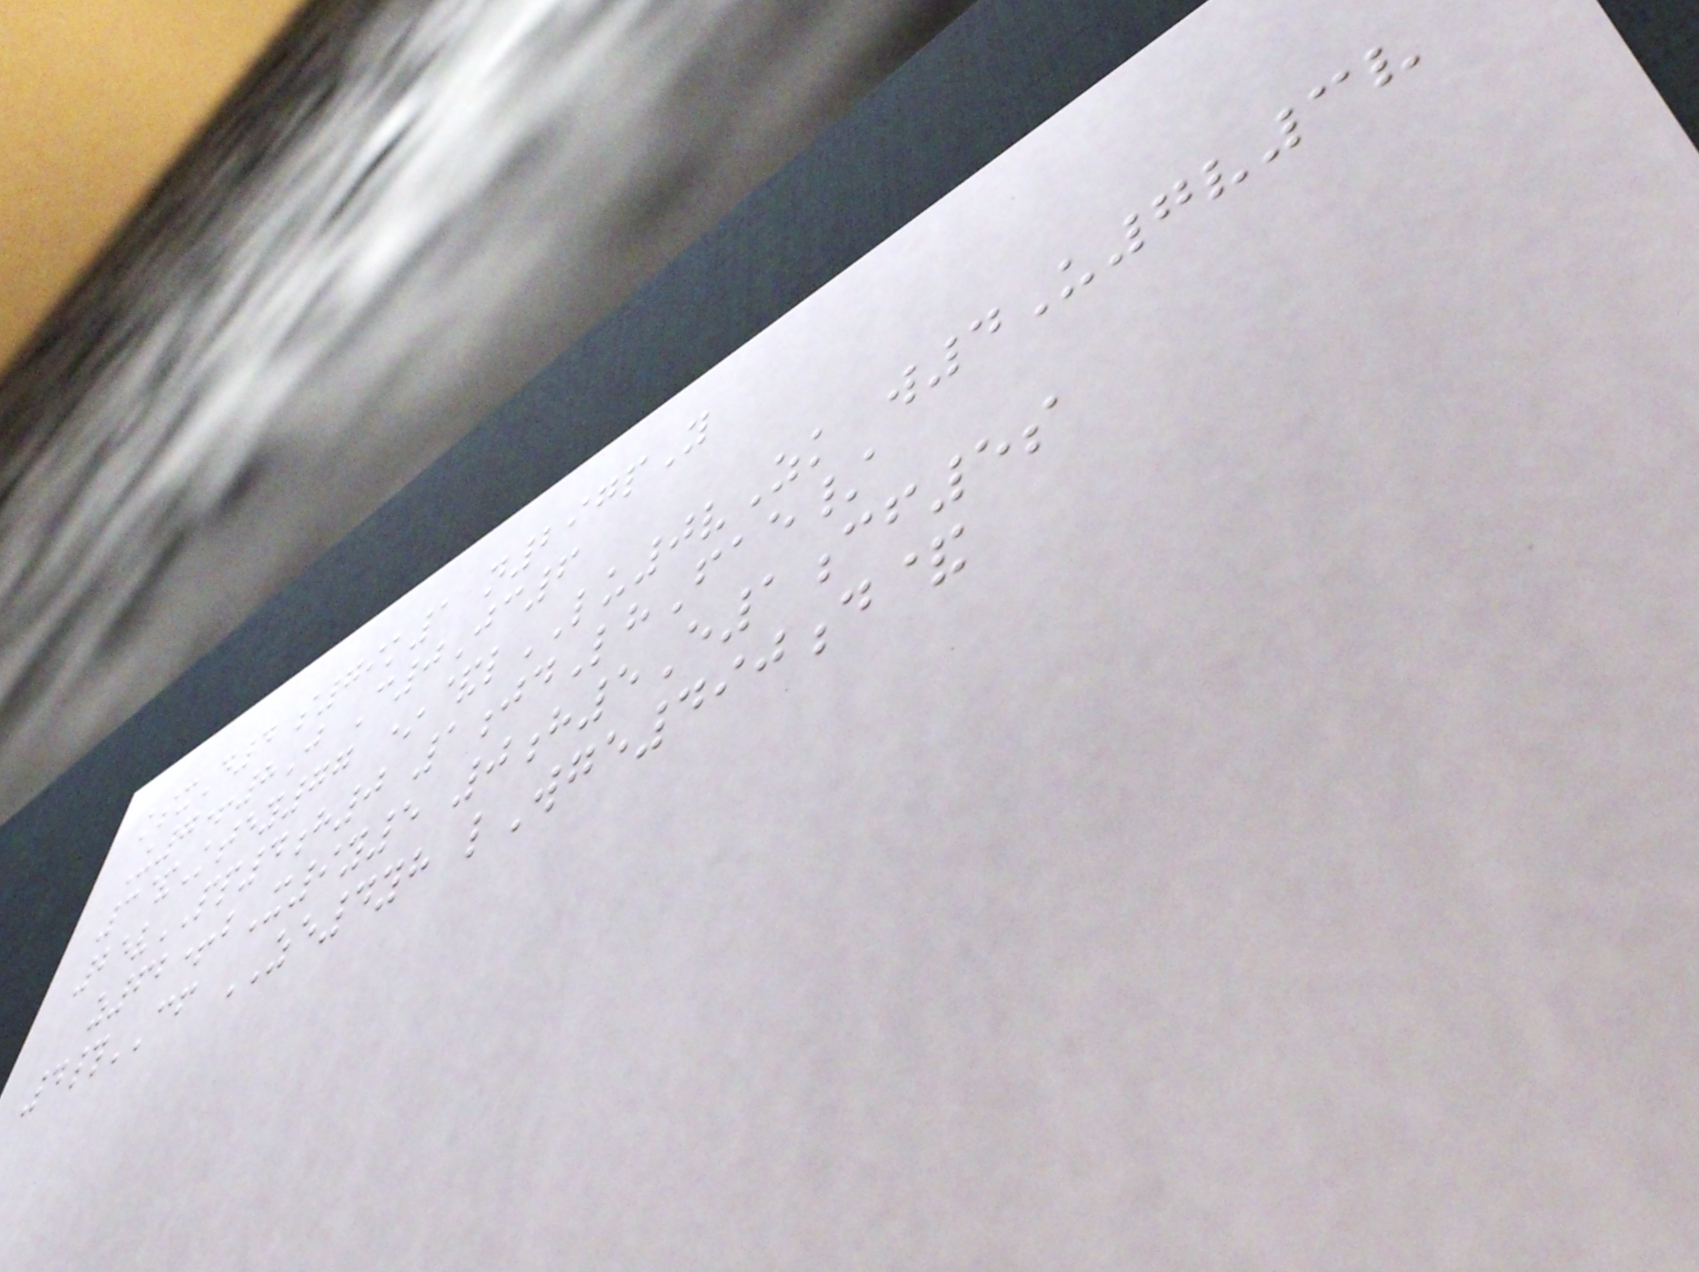ksxD4 s79k1 n297pY
U7+8J C0Jc6
3&Ktey77 *&lLU0vZk w4U7v3v
25vPP4h0 1jdLhFae/
z62+bX9y5 0h5E1cf5s
4#CF ZE4yh lWge490d&
